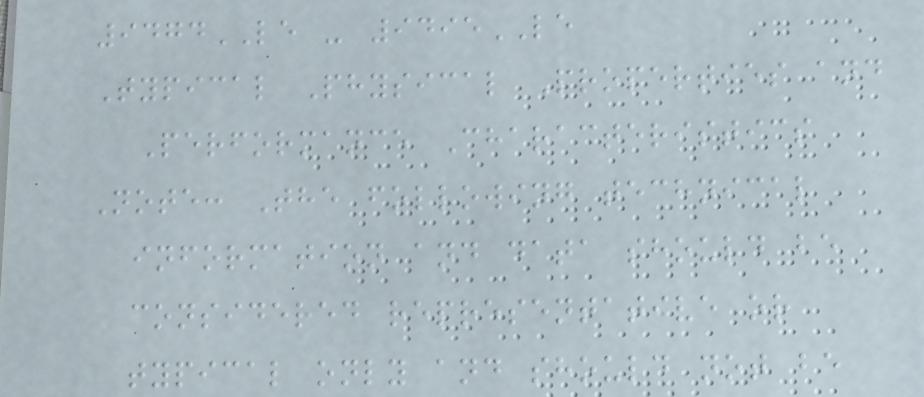9474LE - 9495LE
Typical Physical Properties and
Performance Characteristics
Note: The following technical
information and data should be
considered representative or
typical only and should not be
